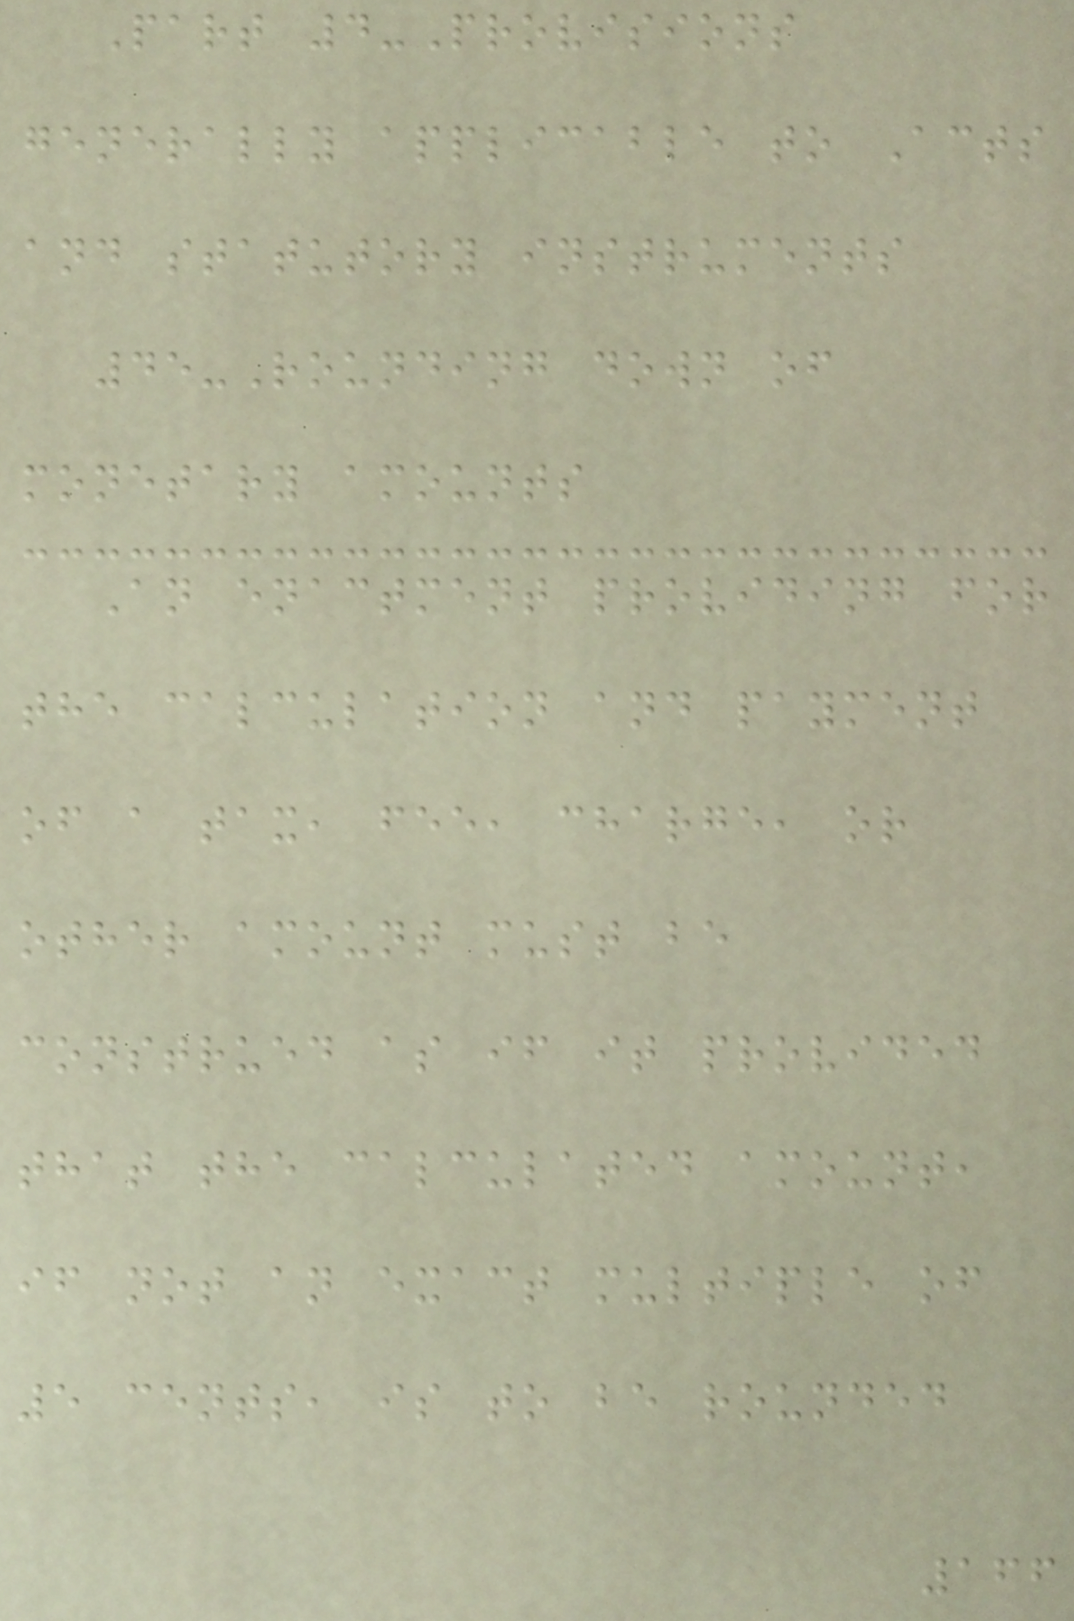Part 4-Provisions
generally applicable to Acts
and statutory instruments
45-Rounding down of
monetary amounts
An enactment providing for
the calculation and payment
of a tax, fee, charge, or
other amount must be
construed as if it provided
that the calculated amount,
if not an exact multiple of
5 cents, is to be rounded
166
